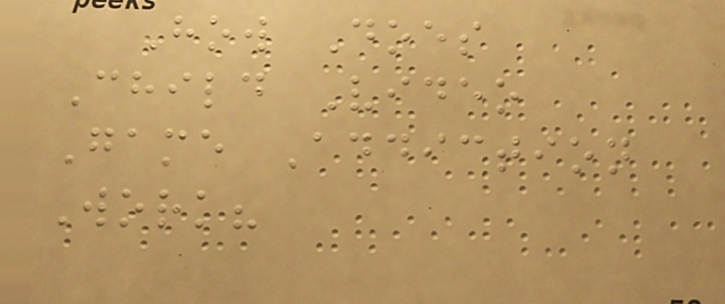How Does
Child Video
Game Addiction
Work?
